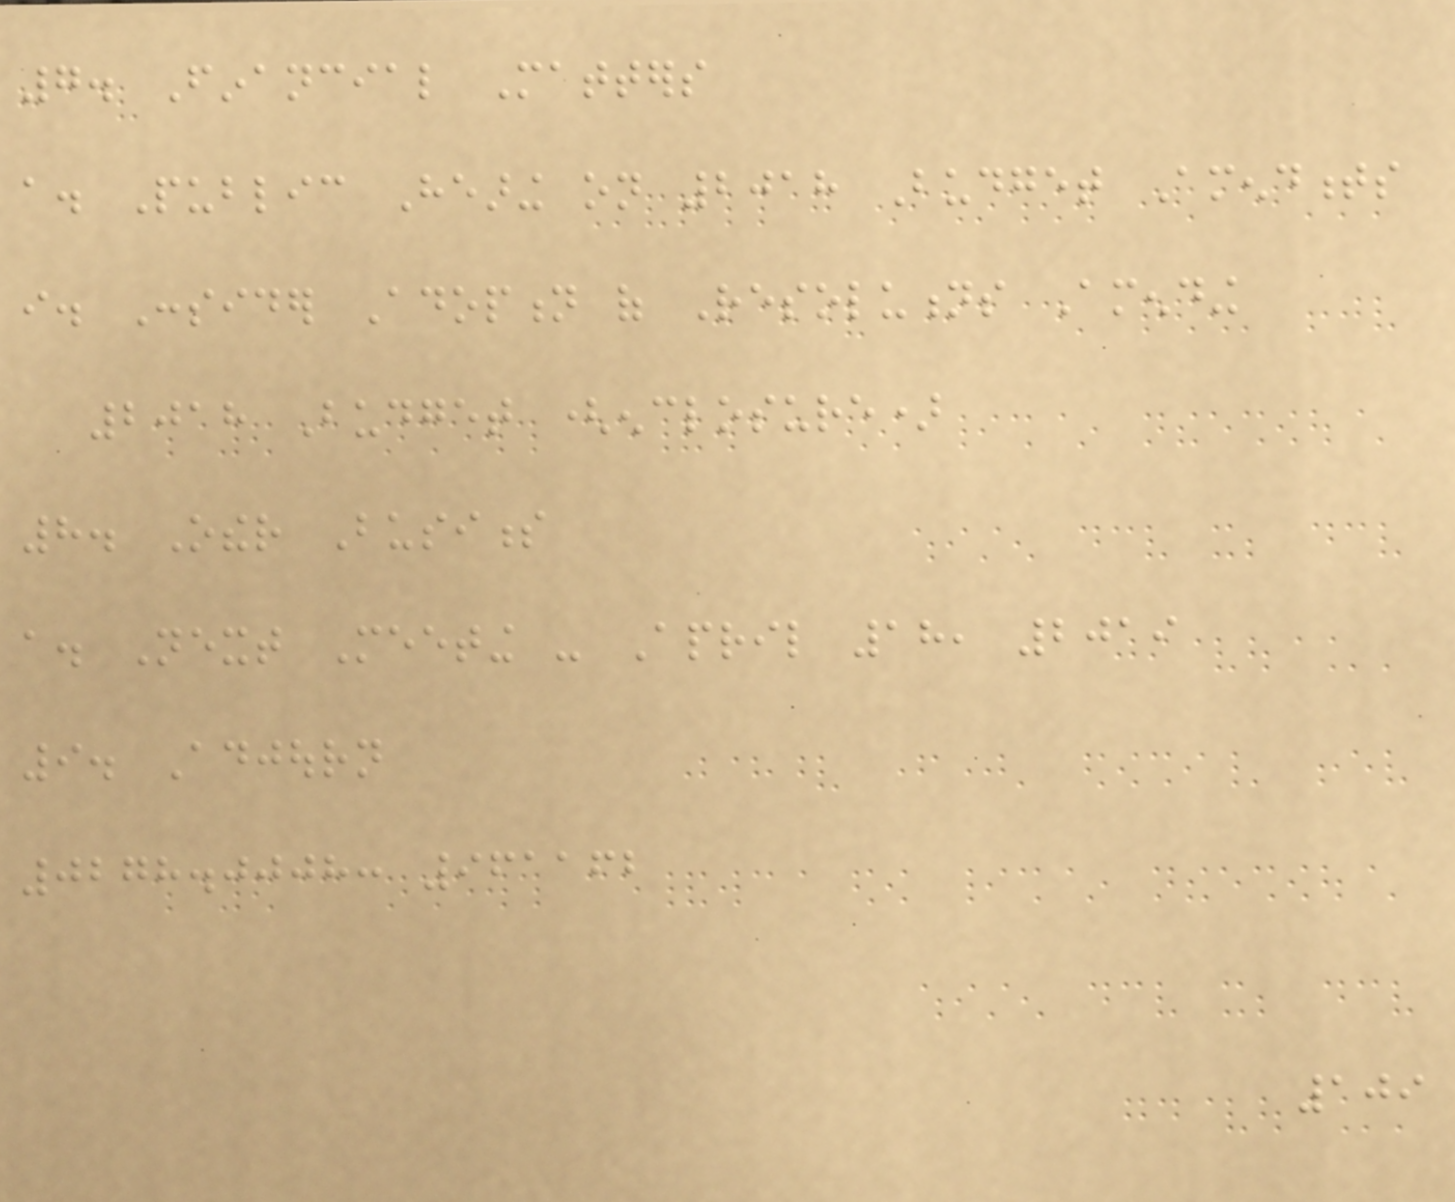7. Financial Matters
a. Public Hearing on 2018 Budget Amendments
i. Consider Adoption of Resolutions Amending
2018 Budget (enclosure)
8. Other Business
a. Next Meeting - April 18, 2019
9. Adjourn
0278.0008: 961162
109
